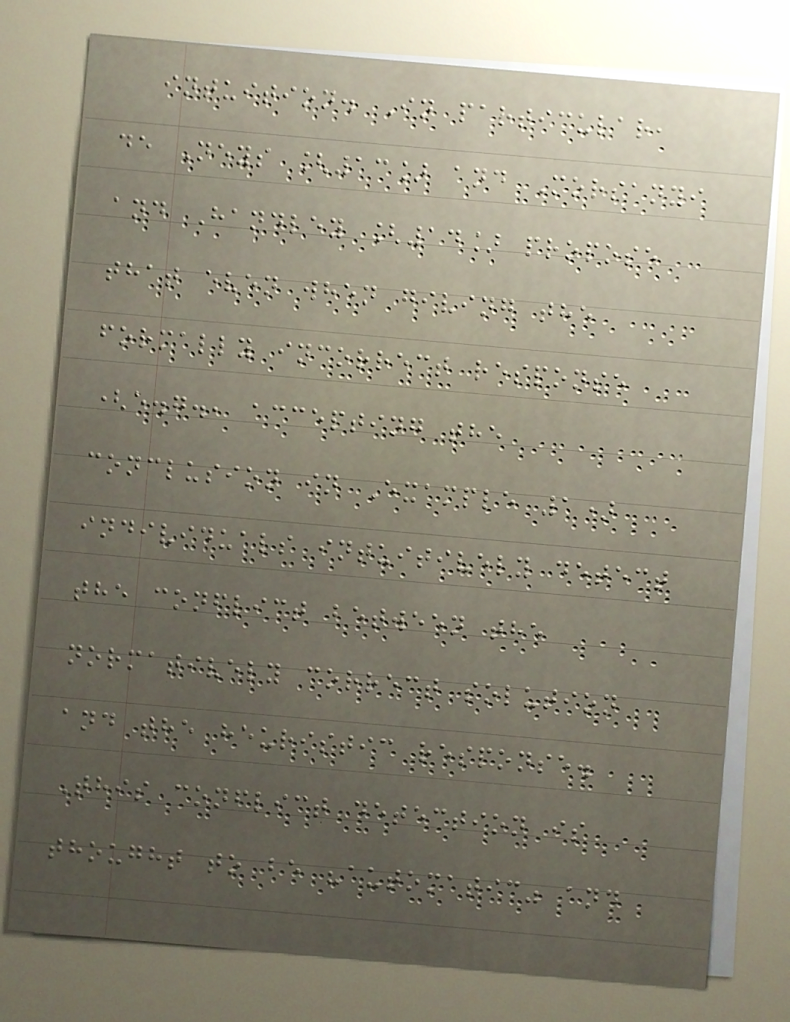intuition. In particular,
de Neys [13] and Morsanyi
and Handley [14] propose
that even when giving the
formally incorrect response
(e.g., accepting the
conclusion in Example 1)
individuals intuitively detect
the conflict between the
normatively correct solution
and the heuristic response.
This conflict detection is
thought to be "automatic" and
